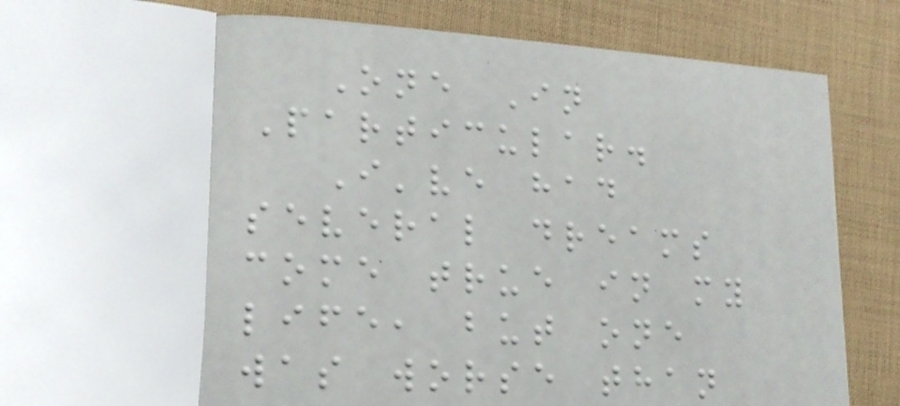One In
Particular.
I've had
several dreams
come true in my
life, but one
was worse than
